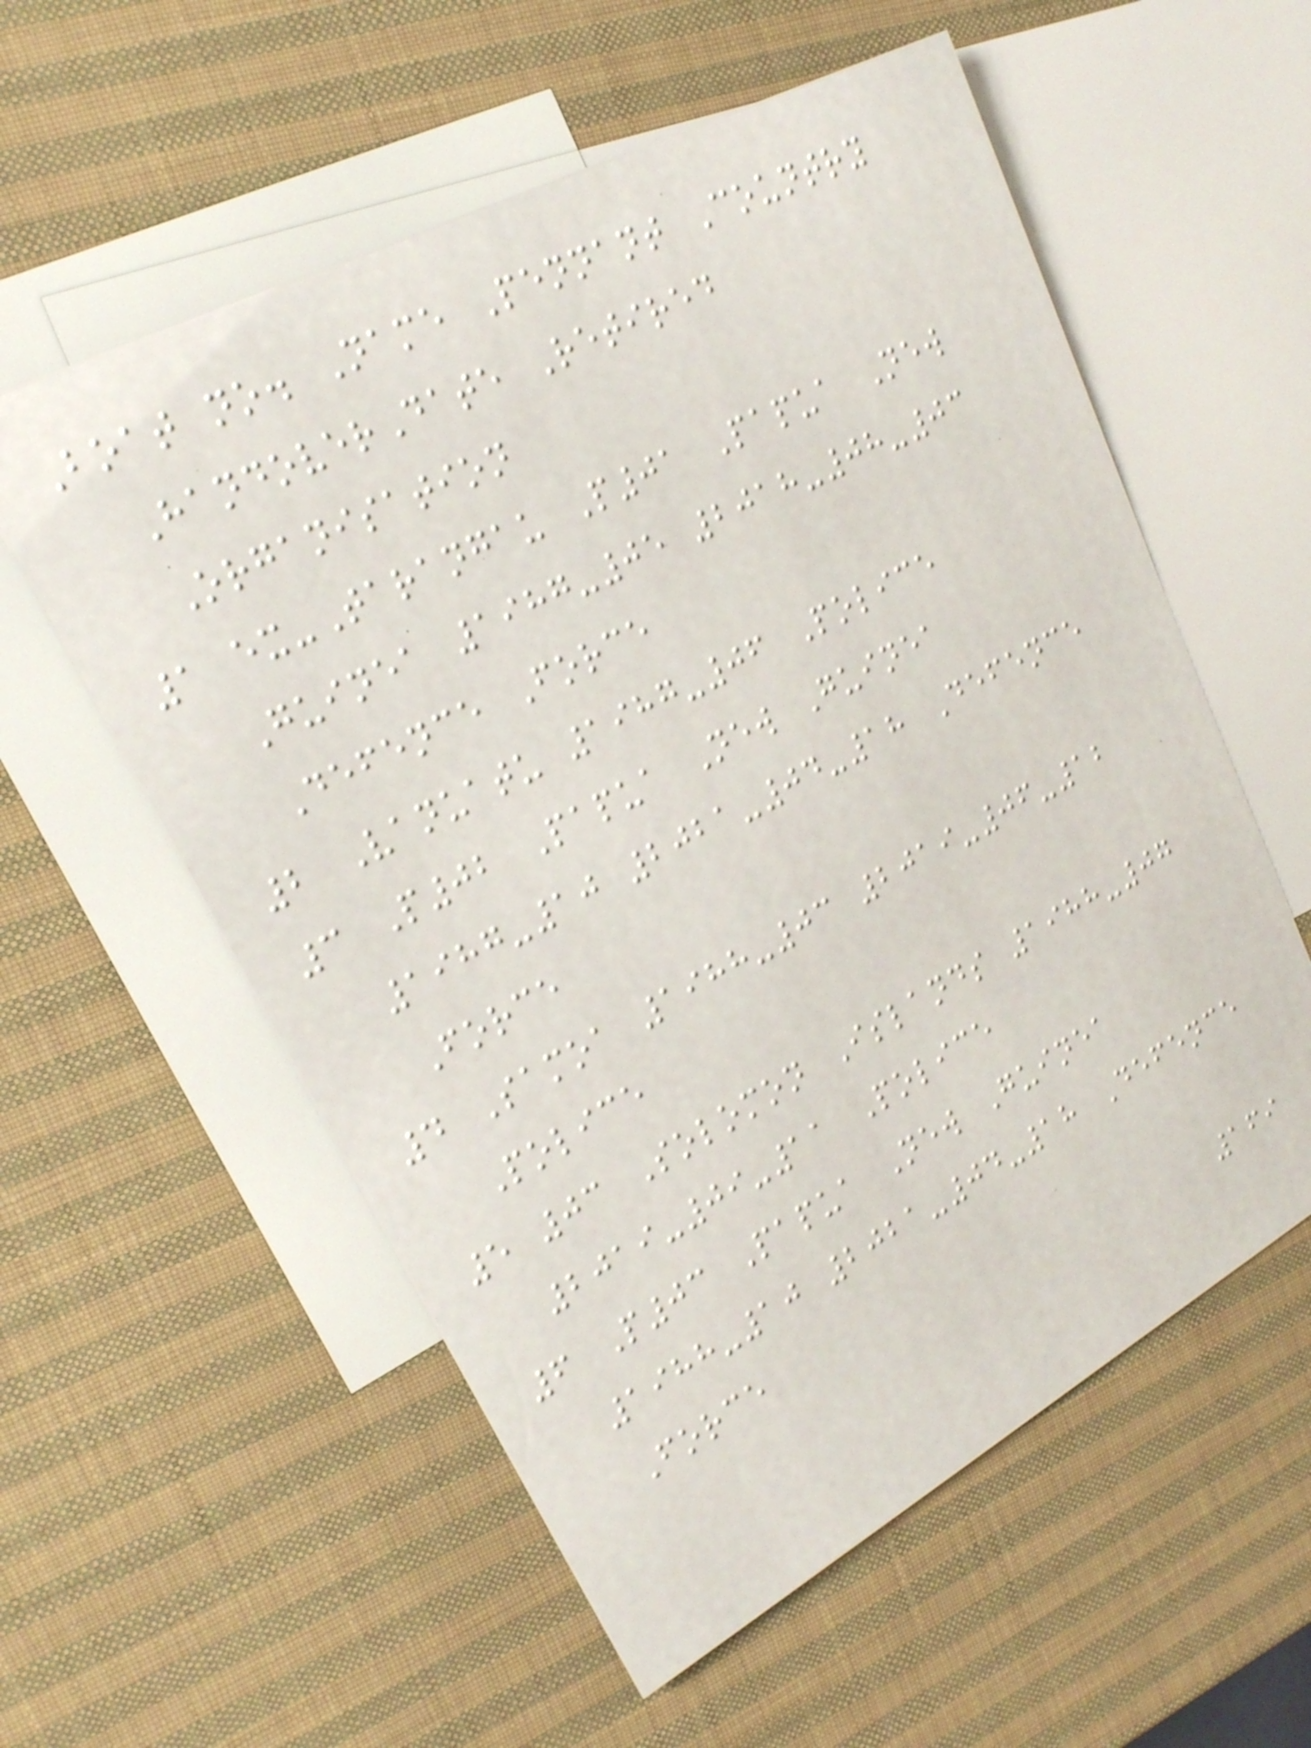Boat no. Name Pennant Country
HandoverDate Retired
Organisation
1 ex-Tarangau P01 Papua New
Guinea 1987-05 2018-08-03
Defence Force
2 Vanuatu 1987-06 Police
3 P02 Papua New Guinea
1987-10 2021-04-18 Defence
Force
4 Samoa 1988-03 2019-06-12
Police
5 03 Solomon Islands 1988-07
2019-09-11 Police
6 P03 Papua New Guinea
1988-10 2021-04-18 Defence
Force
169
